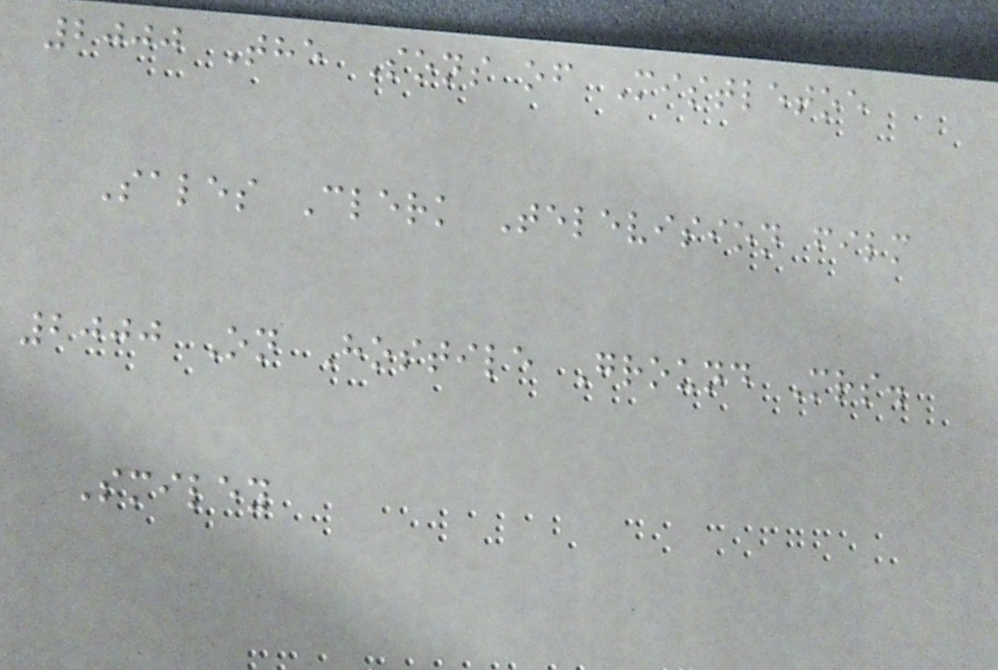2000 The Sons of Mistletoe
Sales Clerk Television film
2000 On Hostile Ground Mrs.
Smiley
